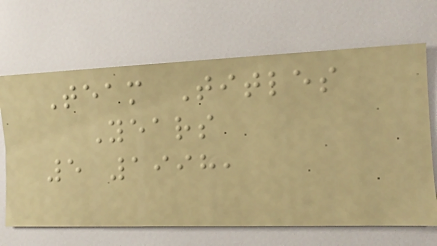Team Titles
Years
5 1998,
